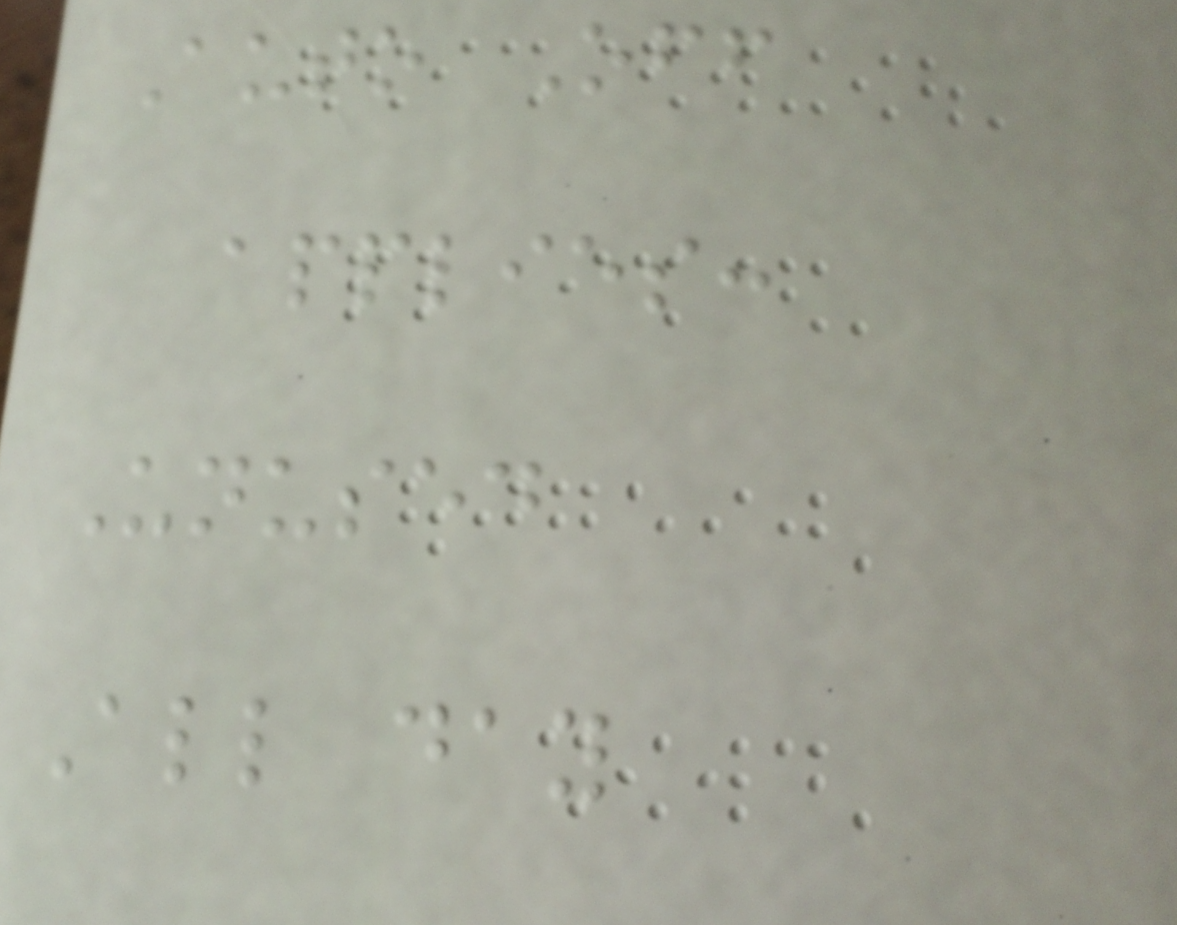Auto Off
applies:
Unused
All day
